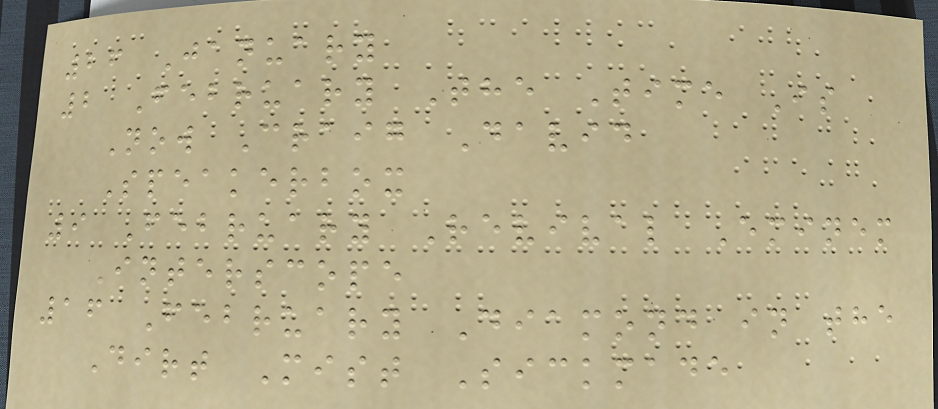26 January
2 February The Time Is
Now Craig David
Speakerbox
9 February Revival Eminem
Interscope
16 February Diamond in the
Dirt Mist Sickmade
